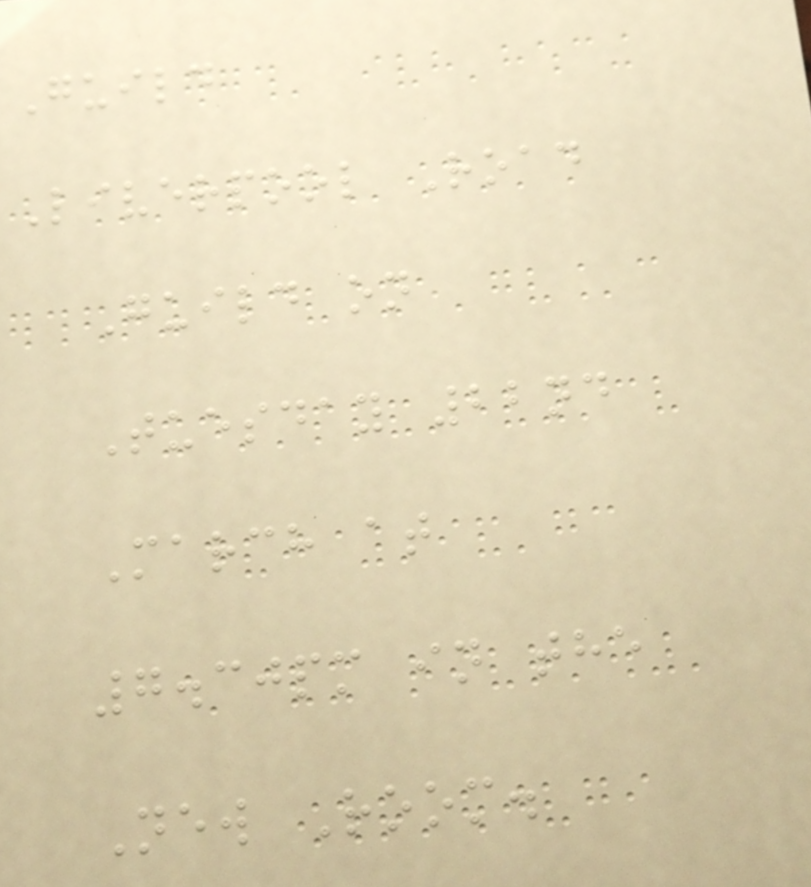Guild
Liverpool Road
Guild on
Tuesday 22nd
March at
7.30pm in the
New Room.
